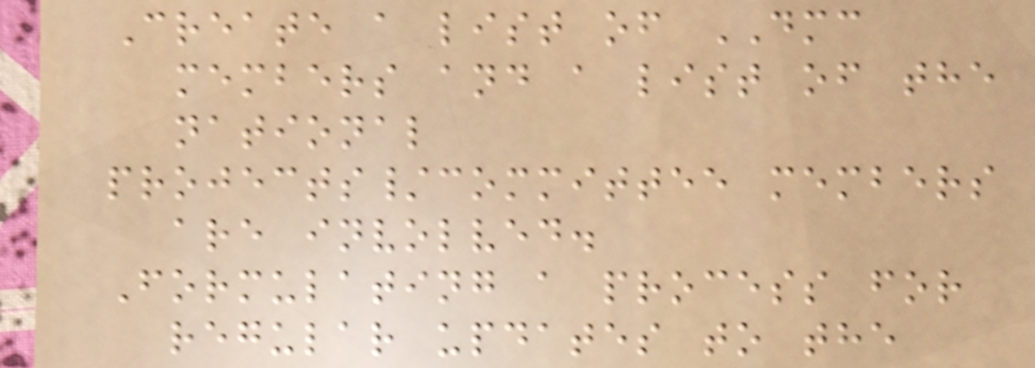Create a list of DMC
members and a list of the
national
projects/committee members
are involved.
Formulating a process for
regular updates to the
